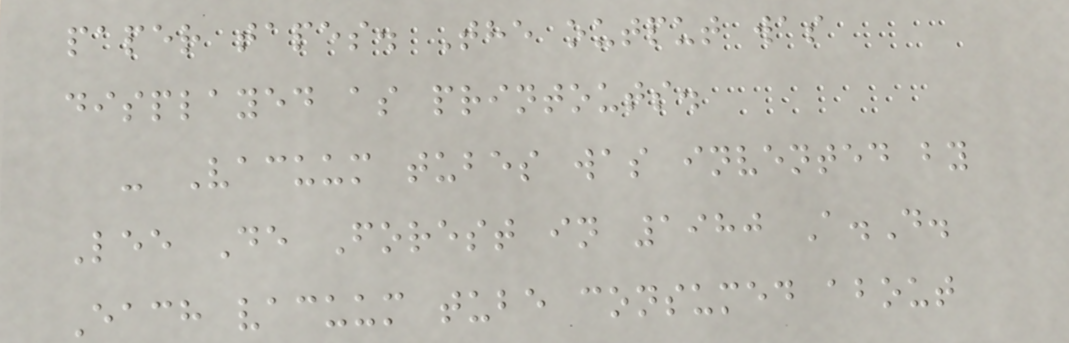paper tapes. The output was
displayed as printouts.
- Vacuum tubes was invented by
Lee De Forest in 1980 A.D.
Each vacuum tube consumed about
